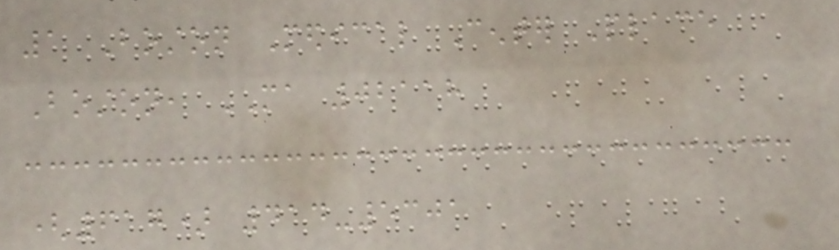1 Boston Medical Center Place
Boston, MA 02118
(617) 414-5301
